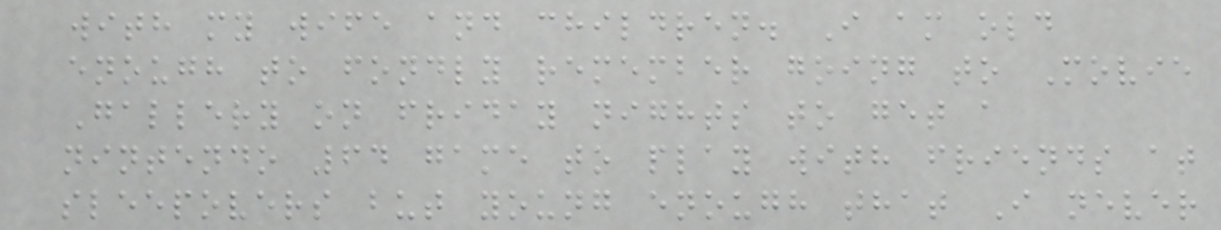with my wife and children. I am old
enough to fondly remember going to Movie
Gallery on friday nights to get a
nintendo 64 game to play with friends at
sleepovers but young enough that I never
